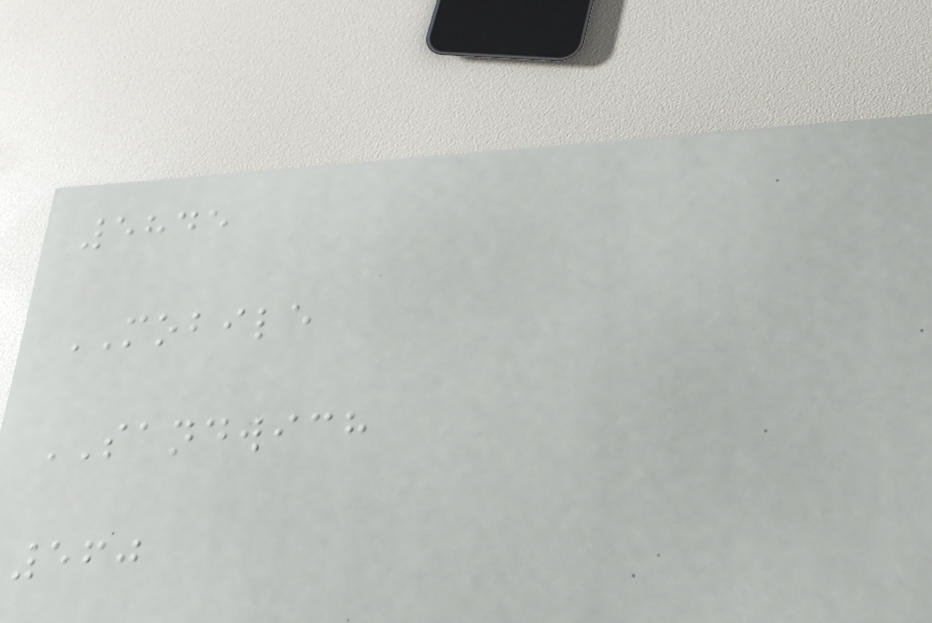5845
MOBILE
SANDWICH
560
